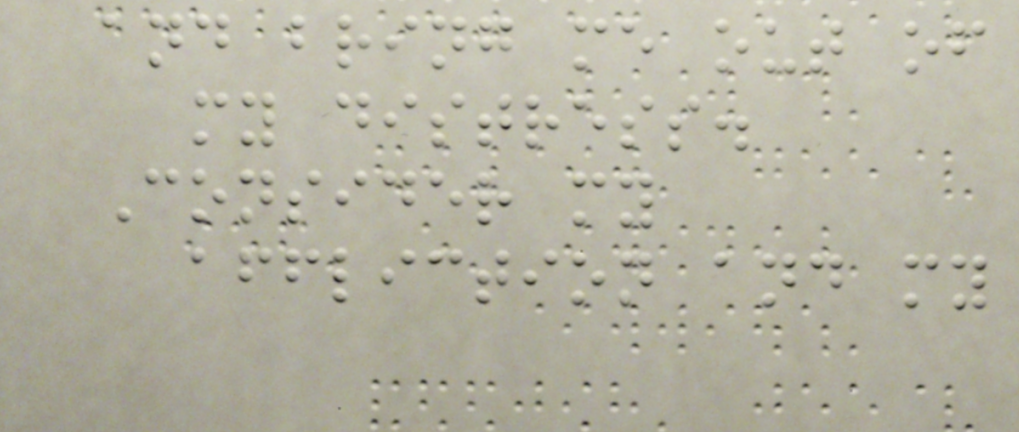and bring me out of
my distress.
Consider my
affliction and my
